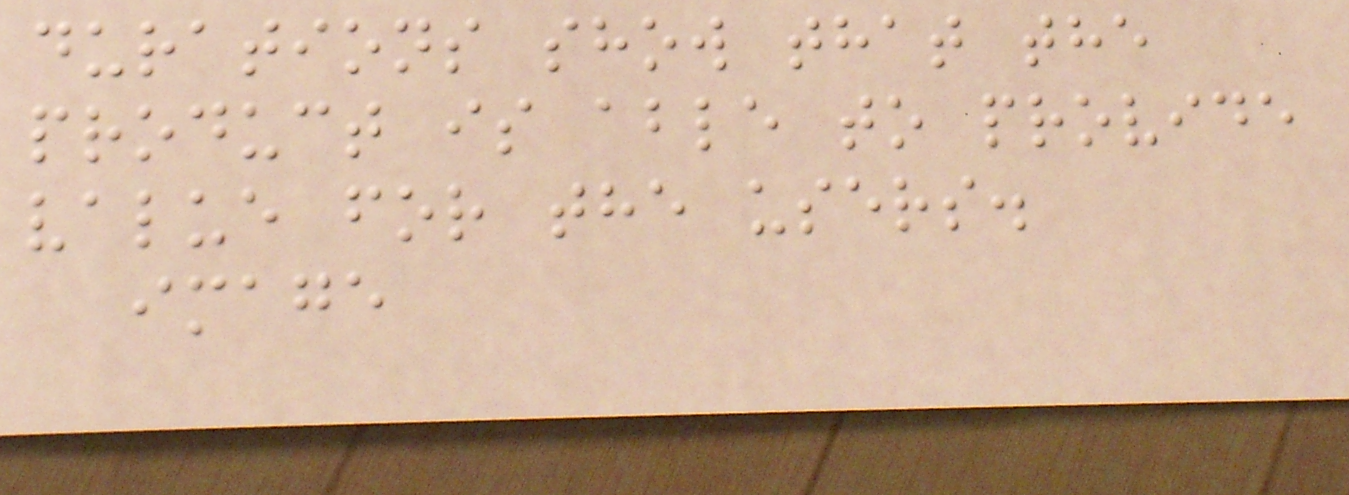durations show that the
product is able to provide
value for the users.
image
